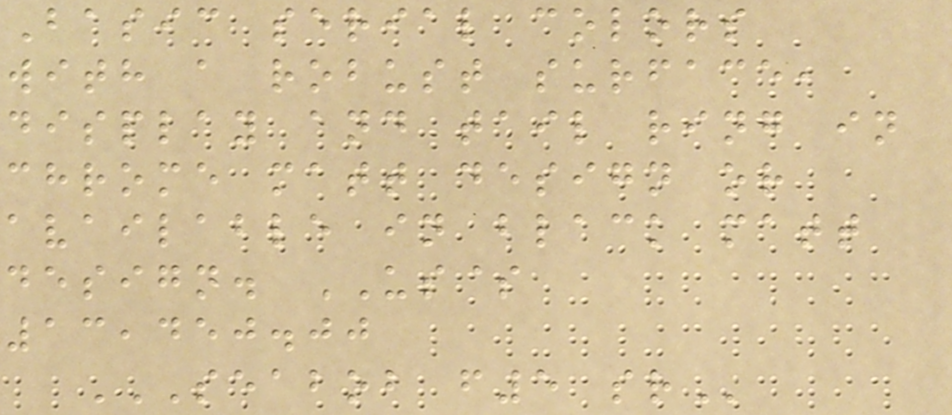Basic serial colors
with a robust surface,
display and tail ring in
chrome matt design or
available in black matt
design. US$
13,450.00
SEABOB F5 SR
